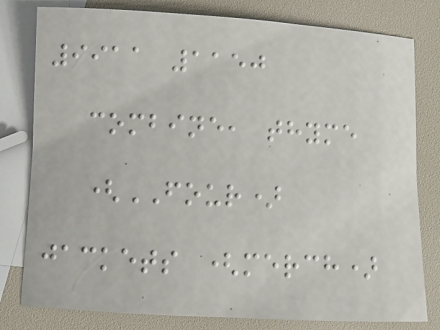9911 1150
combine, thyme
(FOUR)
jackets (merch)
